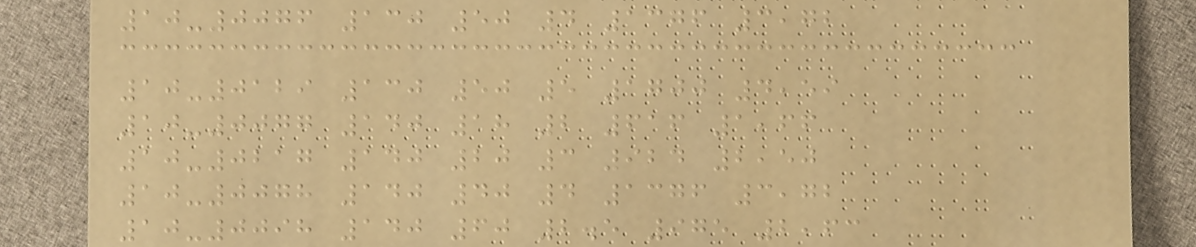10-0076 130 50 4 1376 3,72
10-0129 130 50 5 1700 4,59
10-0077 140 18 2 616 1,66
10-0217 140 20 3 924 2,50
10-0078 140 40 4 1376 3,72
10-0098 140 60 2.5 975 2,63
